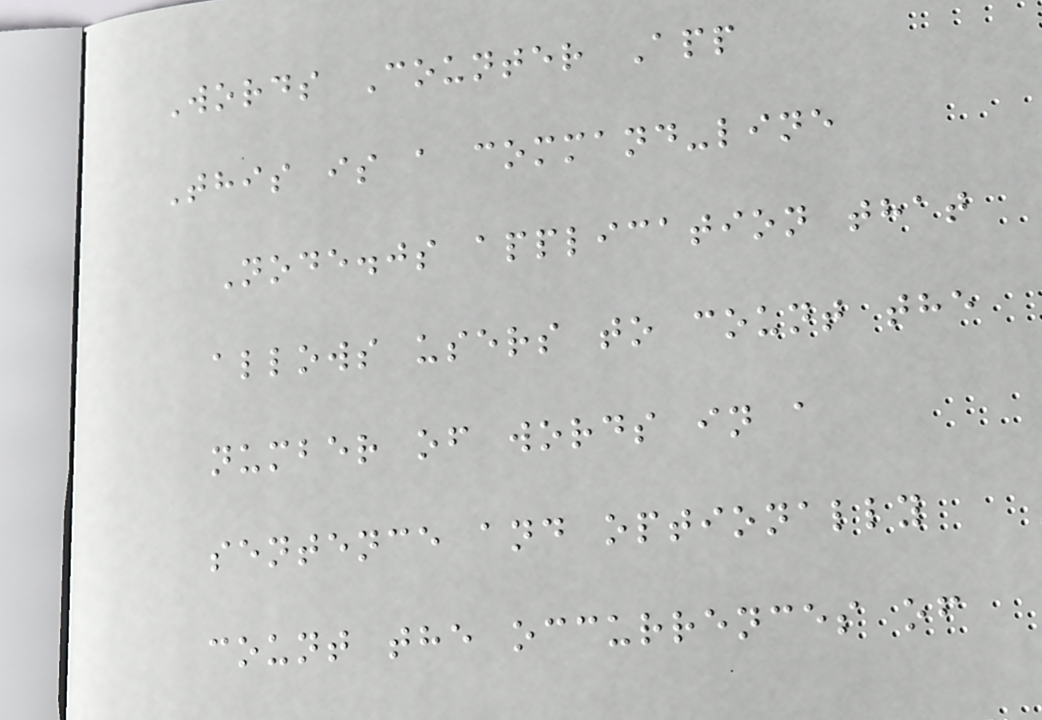Words Counter App
This is a command-line
Node.js application that
allows users to count the
number of words in a
sentence and optionally
count the occurrences of
